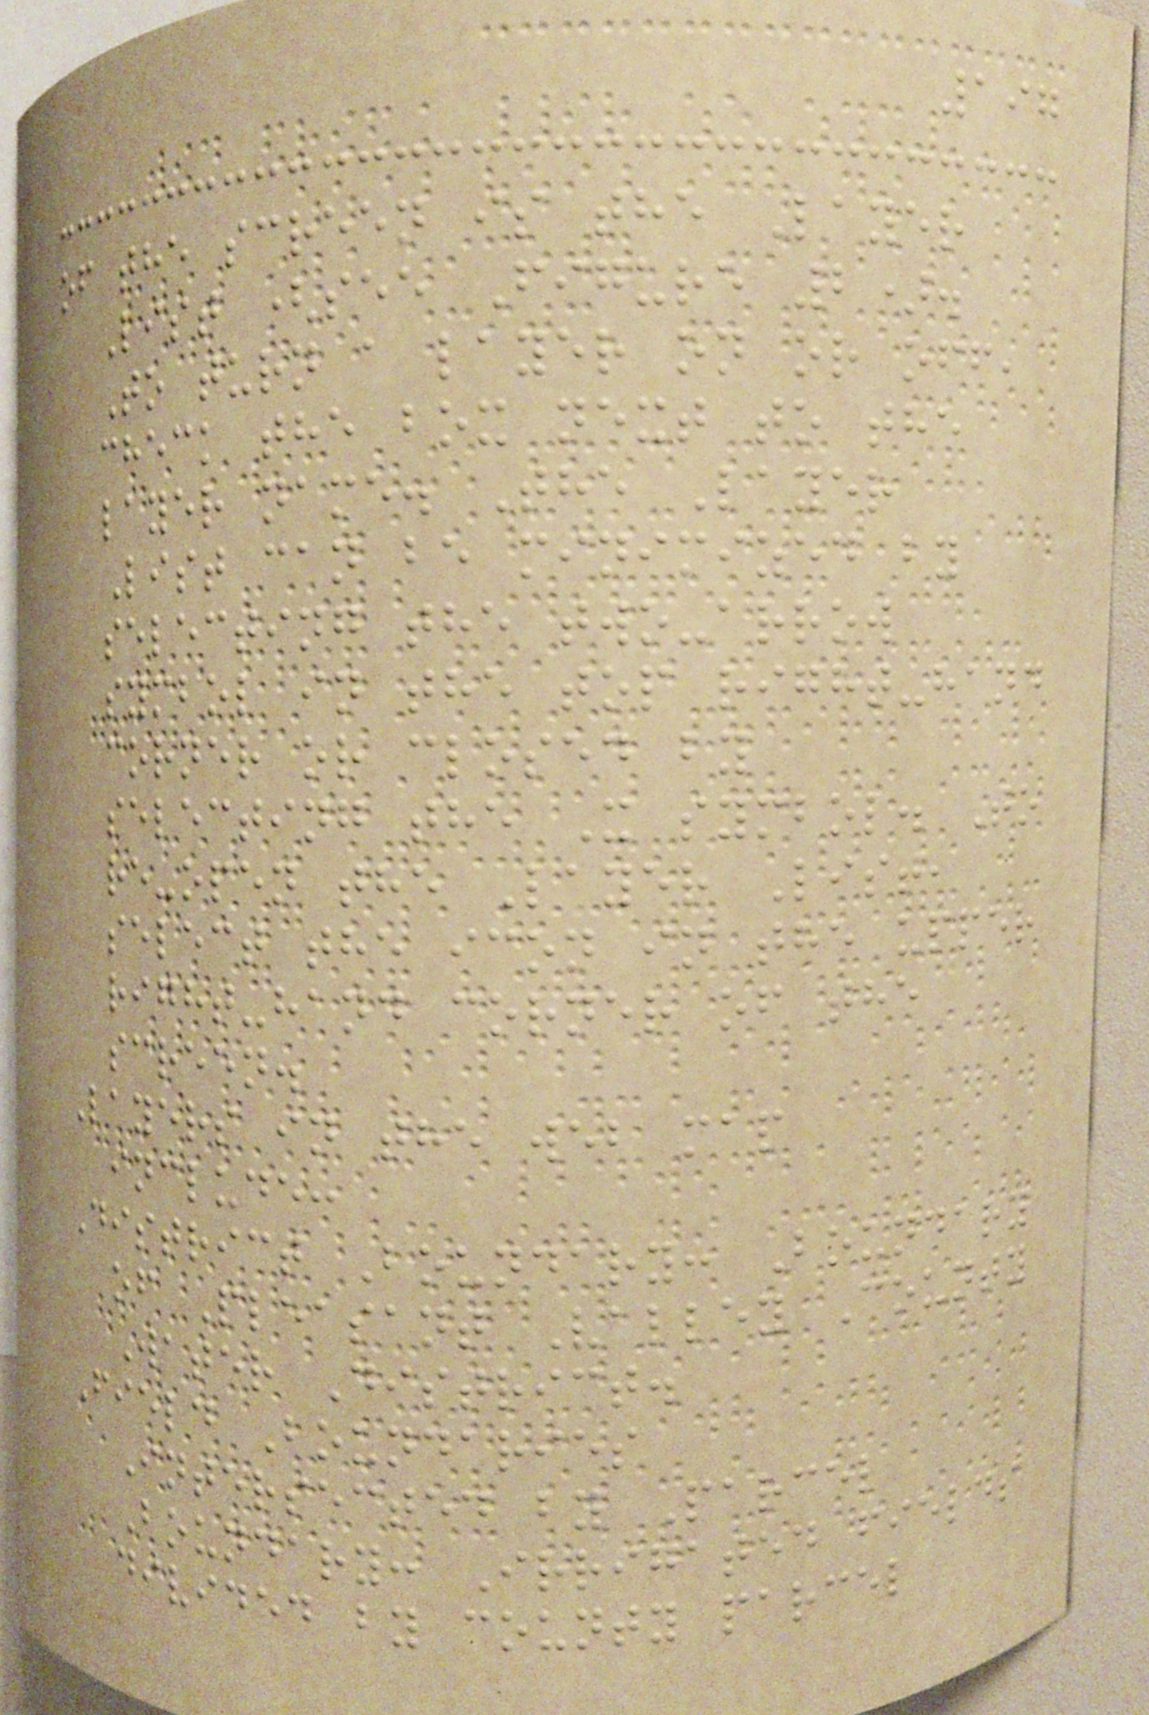197
of the screen is the Layer
List (see Figure 2).
To turn a layer on or off,
check the box next to the
layer name. The Layer
List can be minimized by
selecting the two-arrow
symbol in the top right-hand
corner or closed by
selecting the X symbol. To
re-open the Layer List,
select the icon in the upper
right-hand corner of the
screen.
Layers in the web map
include:
District Boundary: Boundary
of Pleasant Valley County
Water District.
Field Boundaries
Intersected by Parcel
Boundary: Irrigated fields
divided by county parcel
